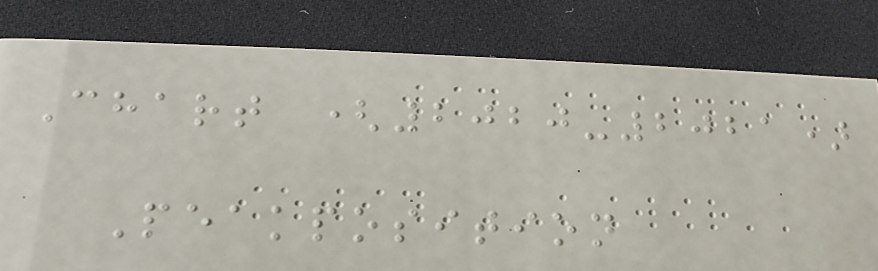Chart (2020-2021)
Peakposition
